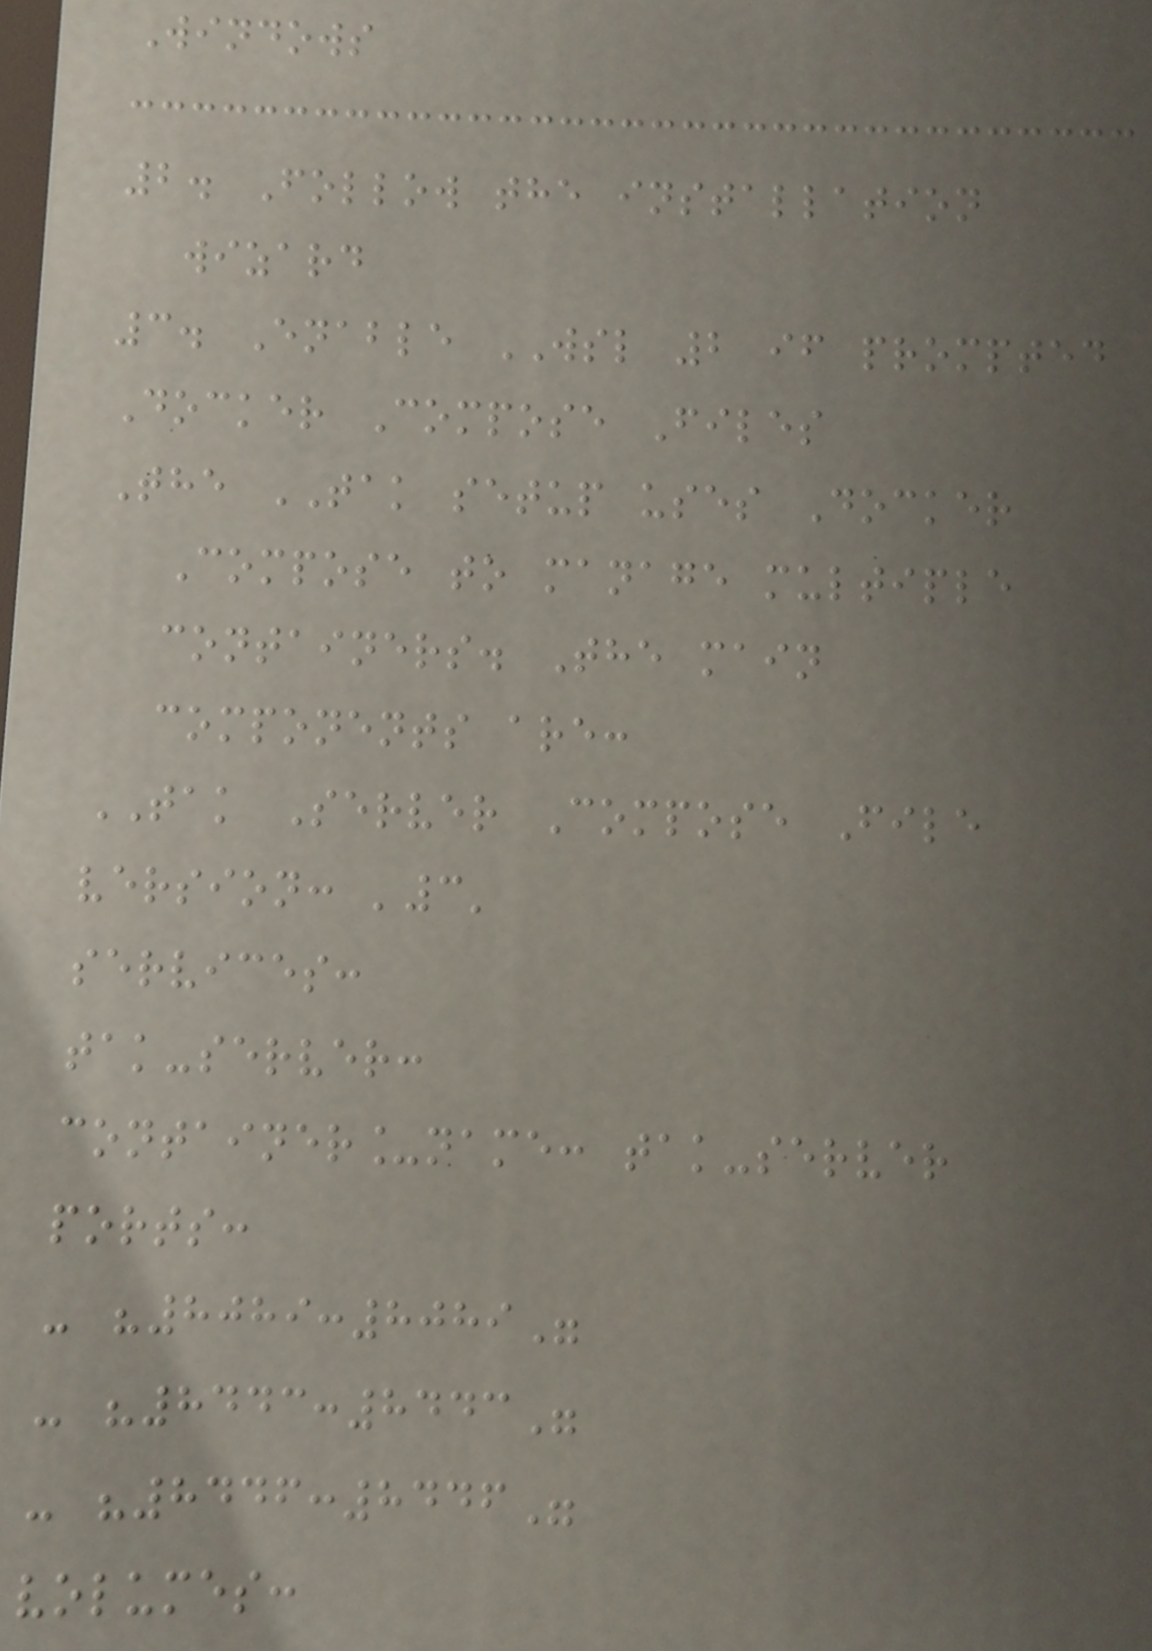Windows
2. Follow the installation
wizard
3. Enable WSL 2 if prompted
Docker Compose Files
The TAK setup uses Docker
Compose to manage multiple
containers. The main
components are:
TAK Server Compose File
version: '3'
services:
tak-server:
container_name: tak-server
ports:
- "8089:8089"
- "8443:8443"
- "8446:8446"
volumes:
